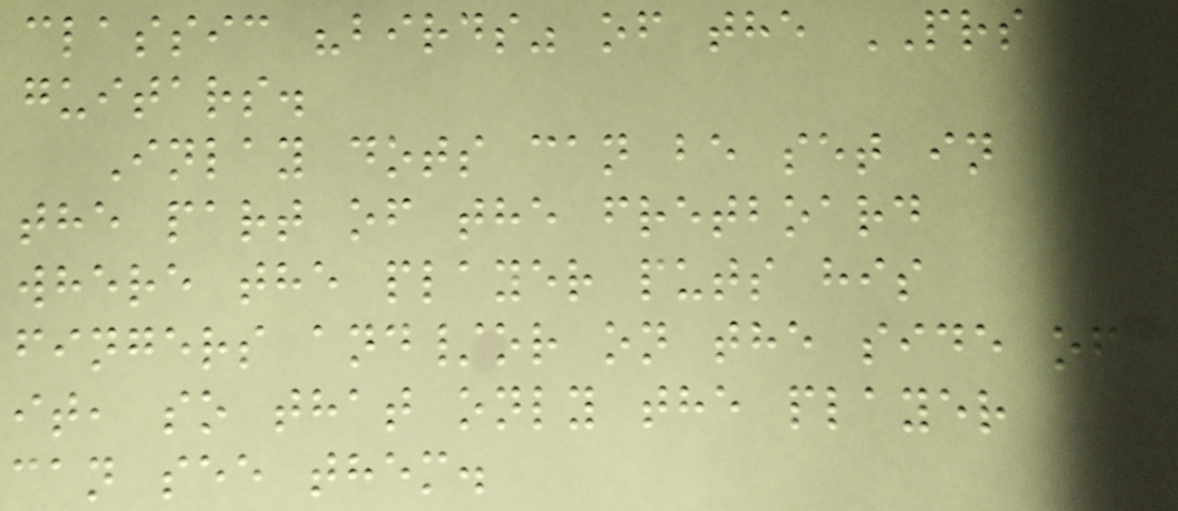classic "birds" of the PRS
guitars.
Inlay dots can be set in
the part of the fretboard
where the player puts his
fingers and/or on the side of
it, so that only the player
can see them.
